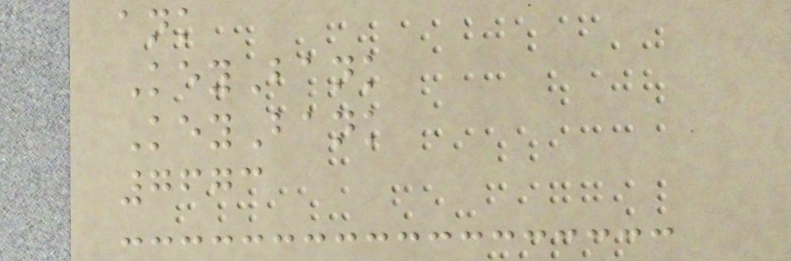ank
KeyBank
KeyBank
7673
